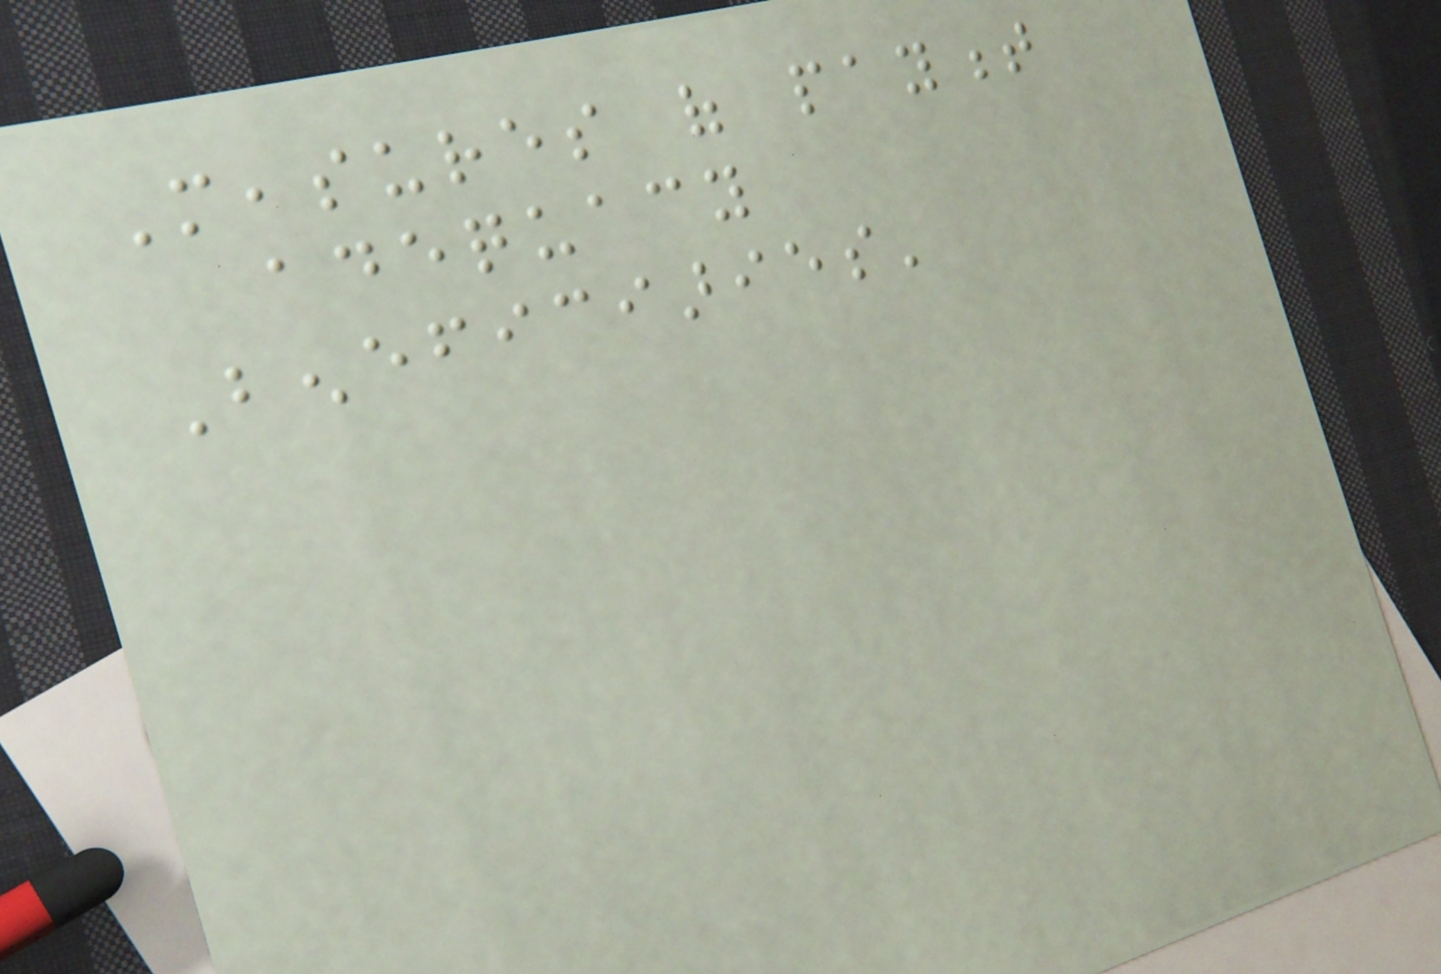Measures of payment
adequacy
Beneficiaries'
